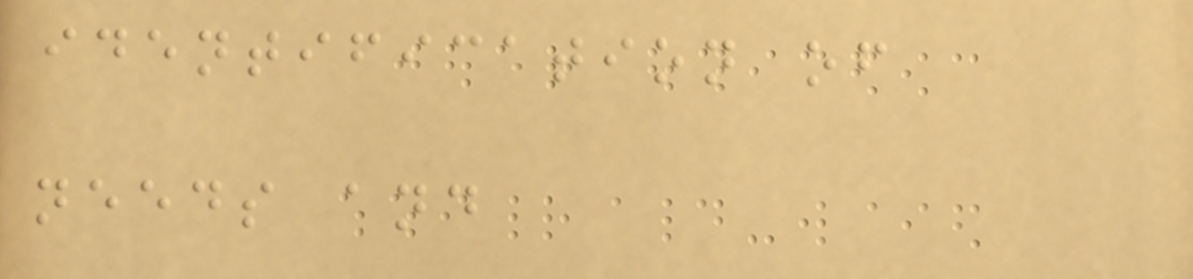identification of
needs and
